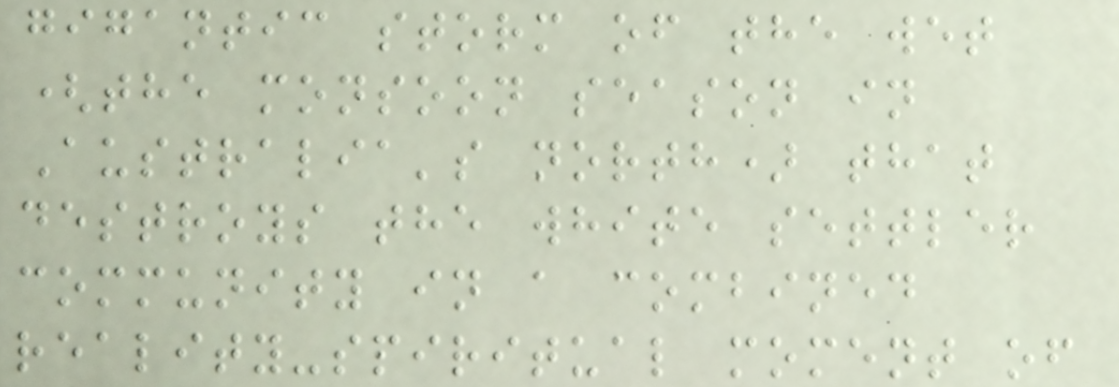gigantic storm of the wet
(the monsoon season in
Australia's north) that
destroys the white settler
community in a combined
reality-spiritual moment of
